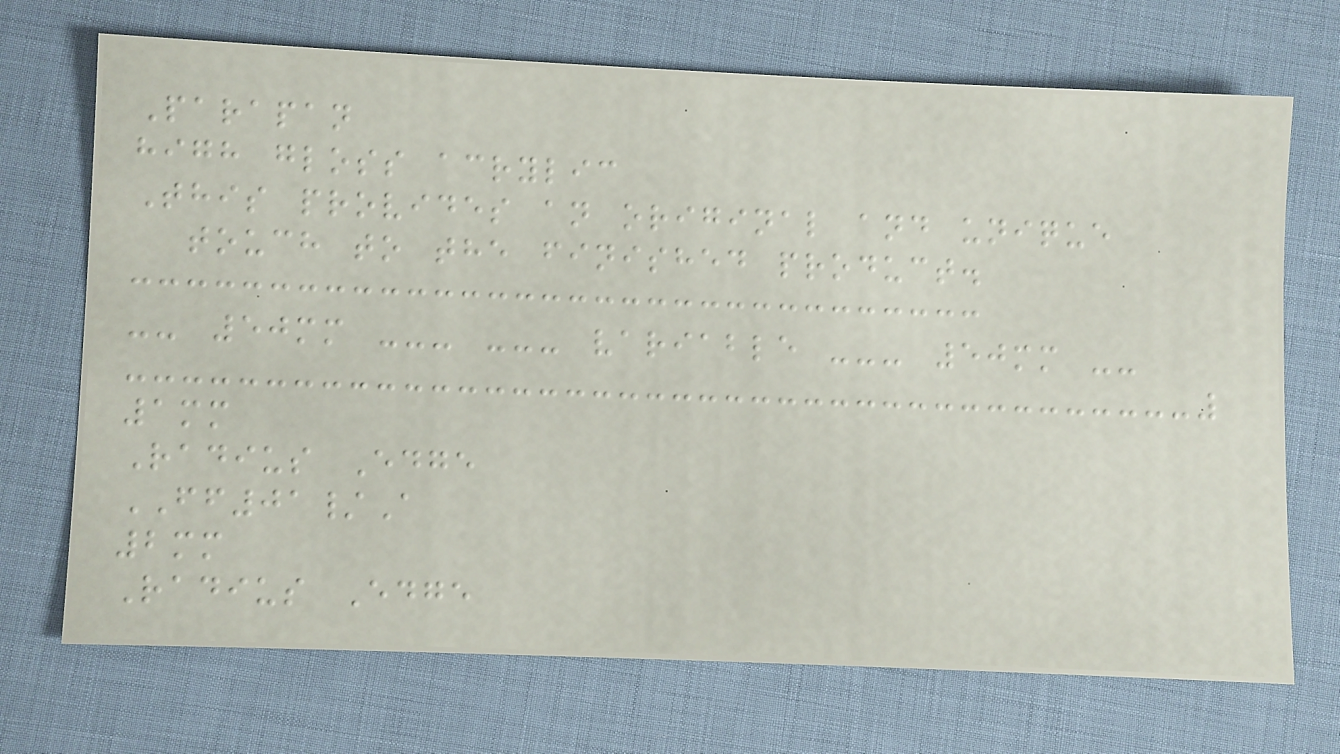Parapan
high gloss acrylic
This provides an original and unique
touch to the finished product.
-- 50mm --- --- variable --- 50mm --
1mm
Radius Edge
FF01/A
2mm
Radius Edge
